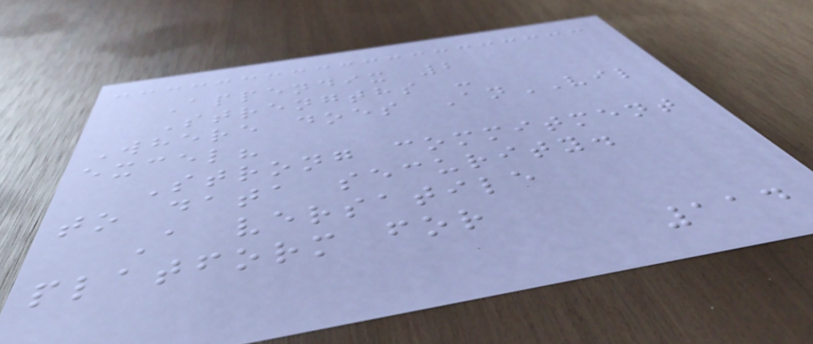Appendix 2
Strengths -
Where does AnVIL
excel?
Strong commitment
to data security.
A versatile
platform for
114
